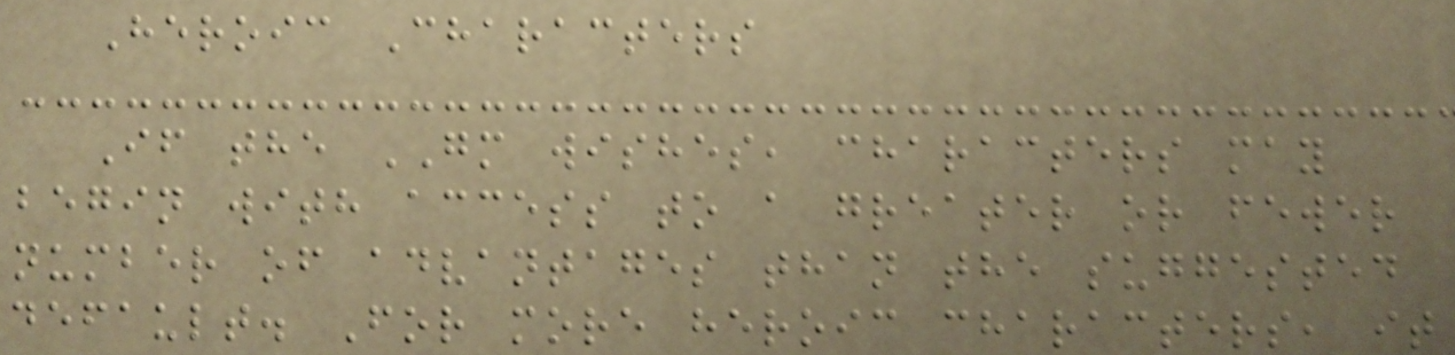Heroic Characters
If the GM wishes, characters may
begin with access to a greater or fewer
number of advantages than the suggested
default. For more heroic characters, it
